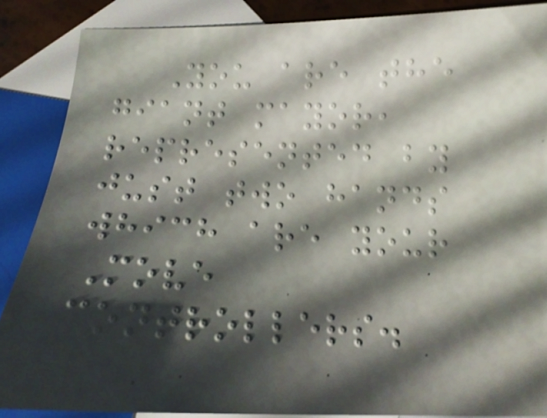You are the
giant mayor,
represented by
just two hands
which are your
Move
controllers.
